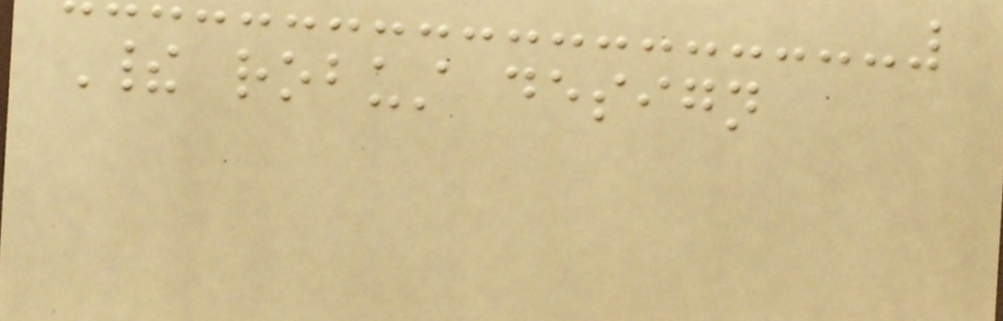Their robust design
